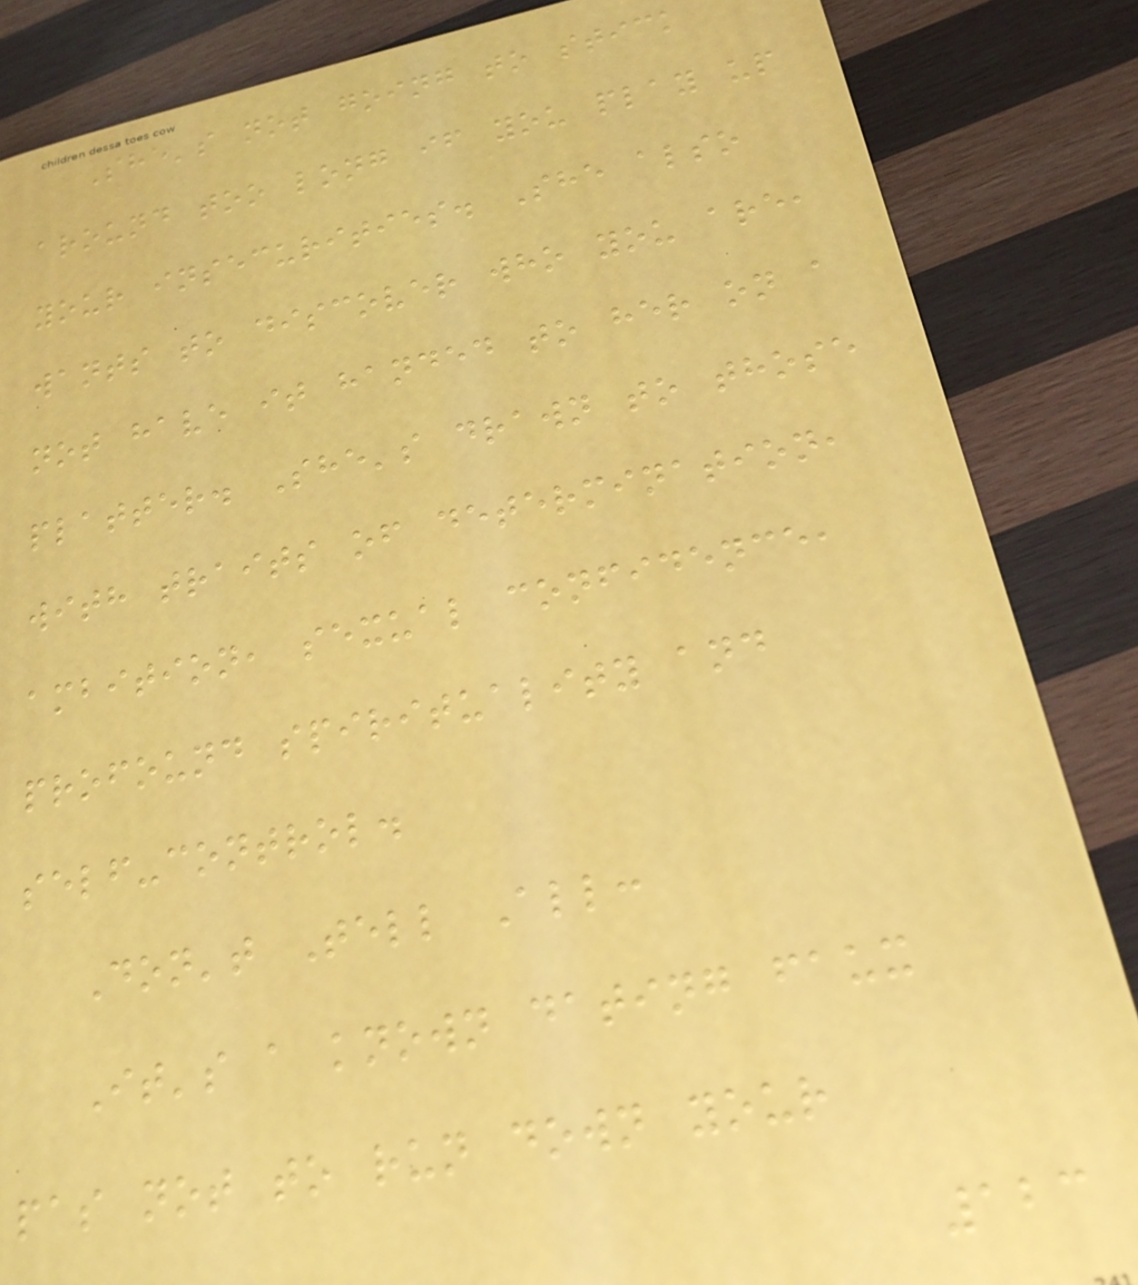She's not going to stick
around too long if you play up
your insecurities. She also
wants to discover who you are,
not have it handed to her on a
platter. She's drawn to those
with traits of determination,
ambition, sexual confidence,
profound spirituality and
self-control.
Don't Tell All:
It's a known dating faux
pas not to run down your
123
